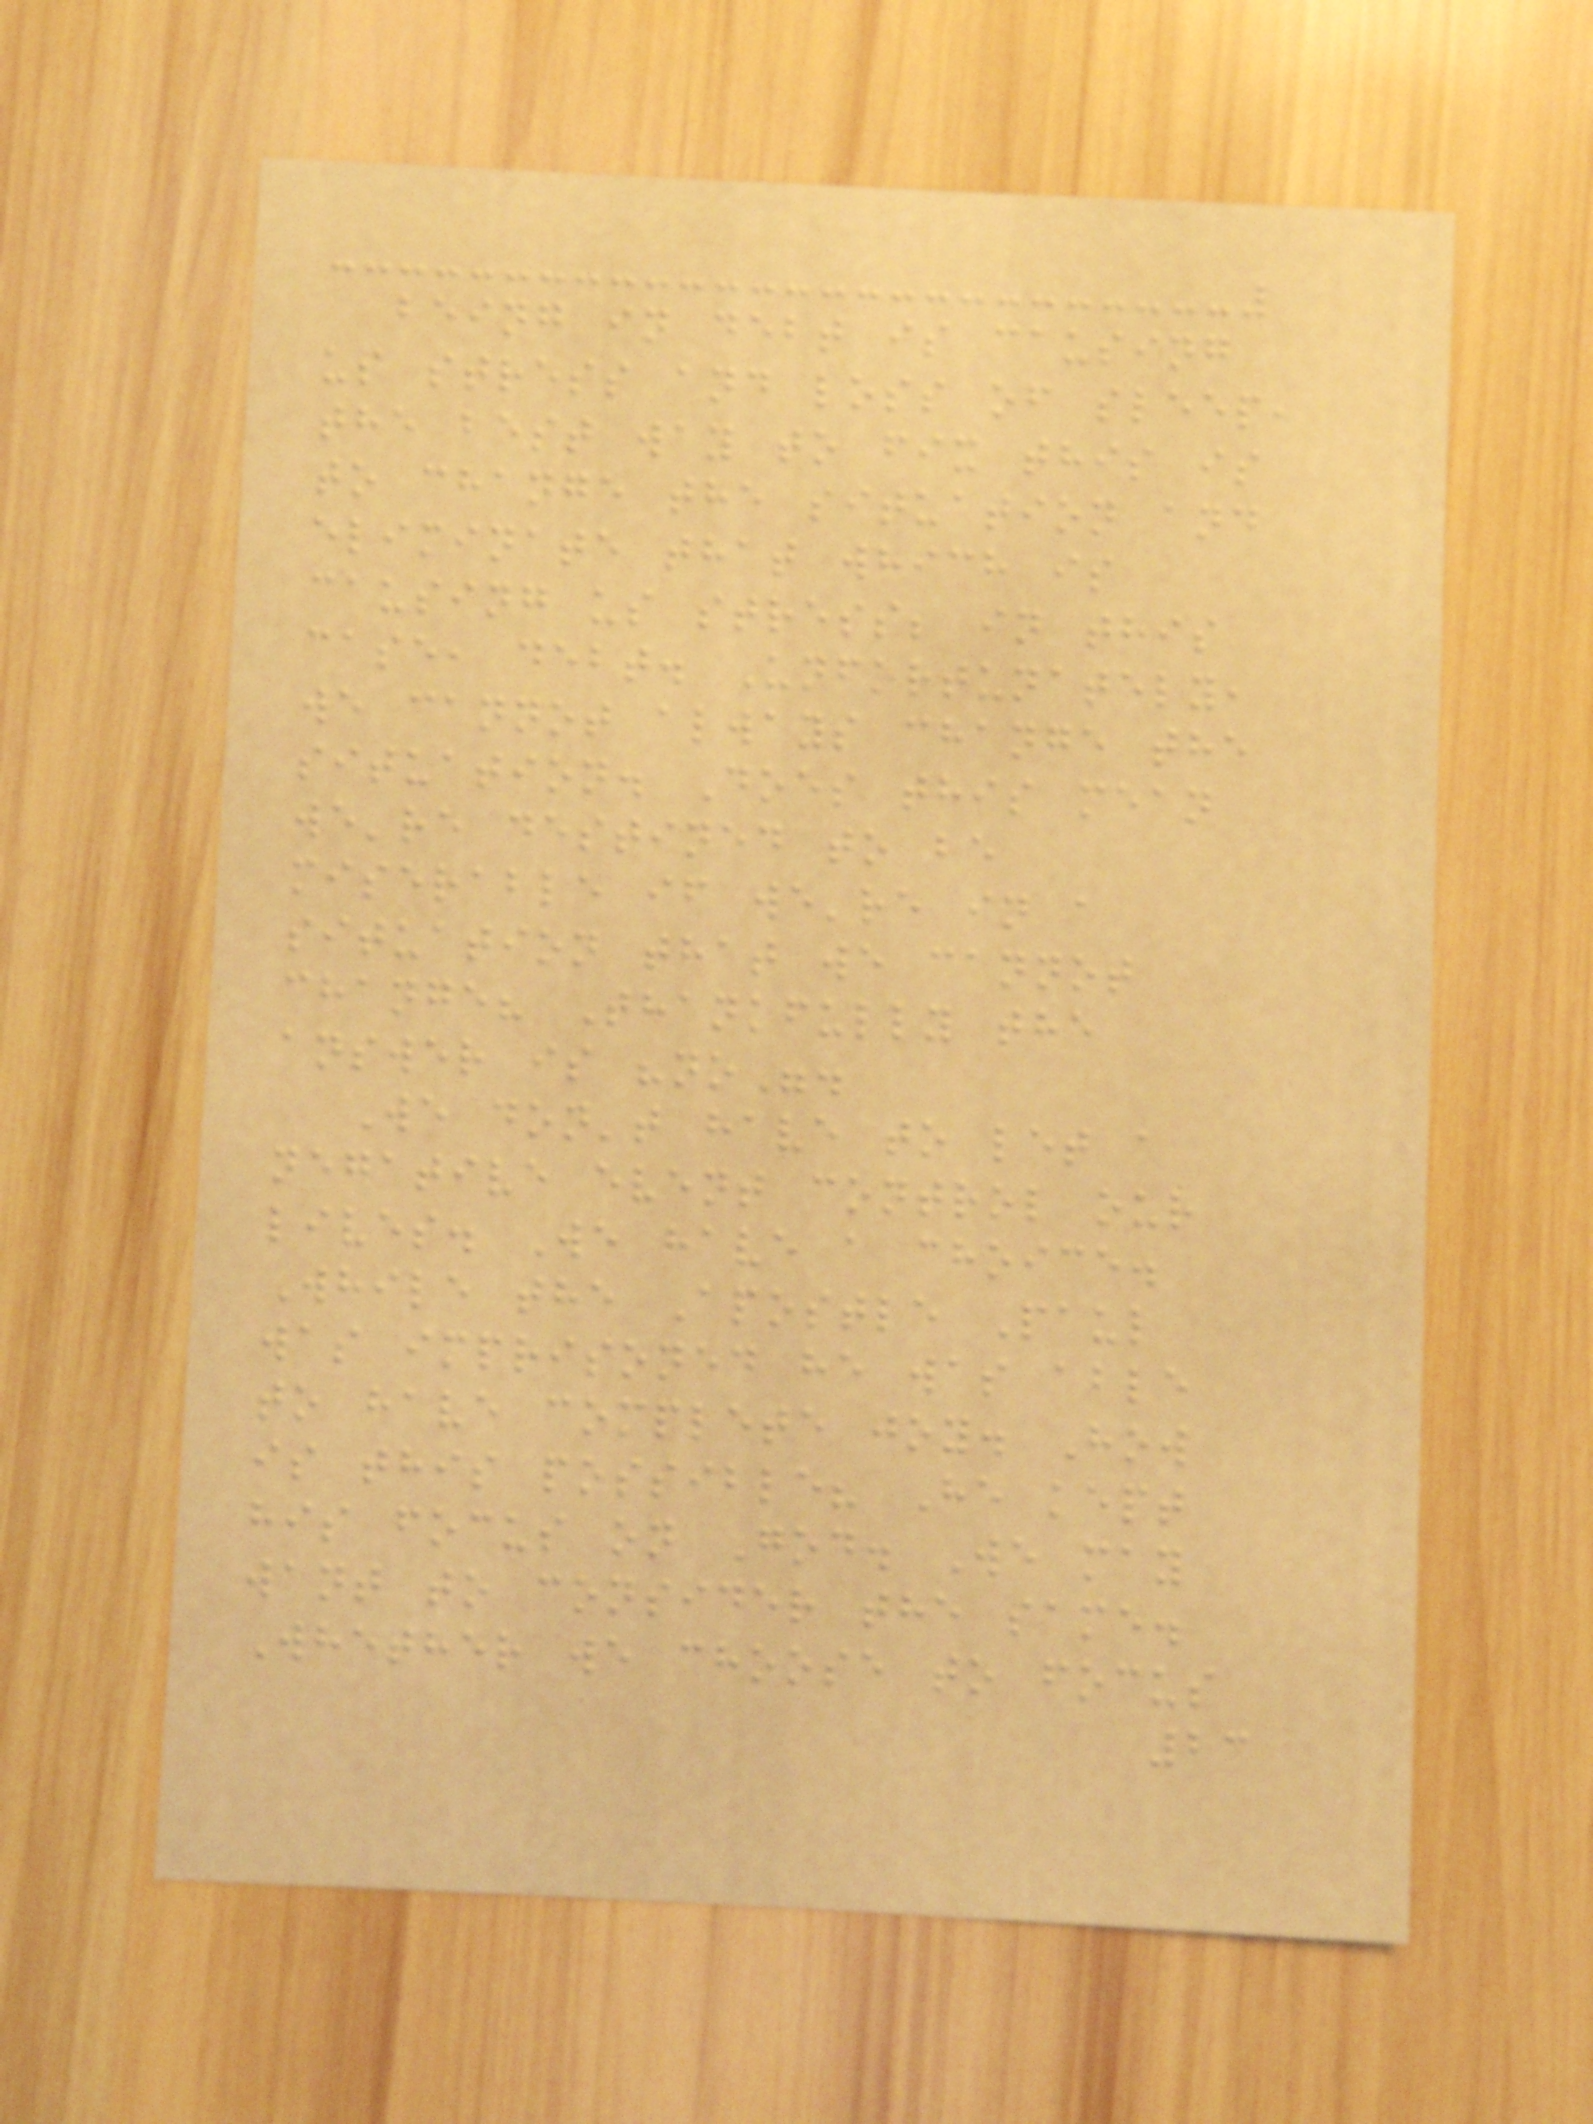being in debt is causing
us stress and loss of sleep,
the best way to fix this is
to change the situation and
eliminate that which is
causing us stress; in this
case, debt. Unfortunately,
we cannot always change the
situation. Does this mean
we're destined to be
miserable if we're in a
situation that we cannot
change? Thankfully the
answer is "no".
We don't have to let a
negative event control our
lives. We have a choice.
While the Apostle Paul
was imprisoned he was able
to have complete joy. How
is this possible? He kept
his focus on God. We may
want to consider the same.
Whether we choose to focus
23
